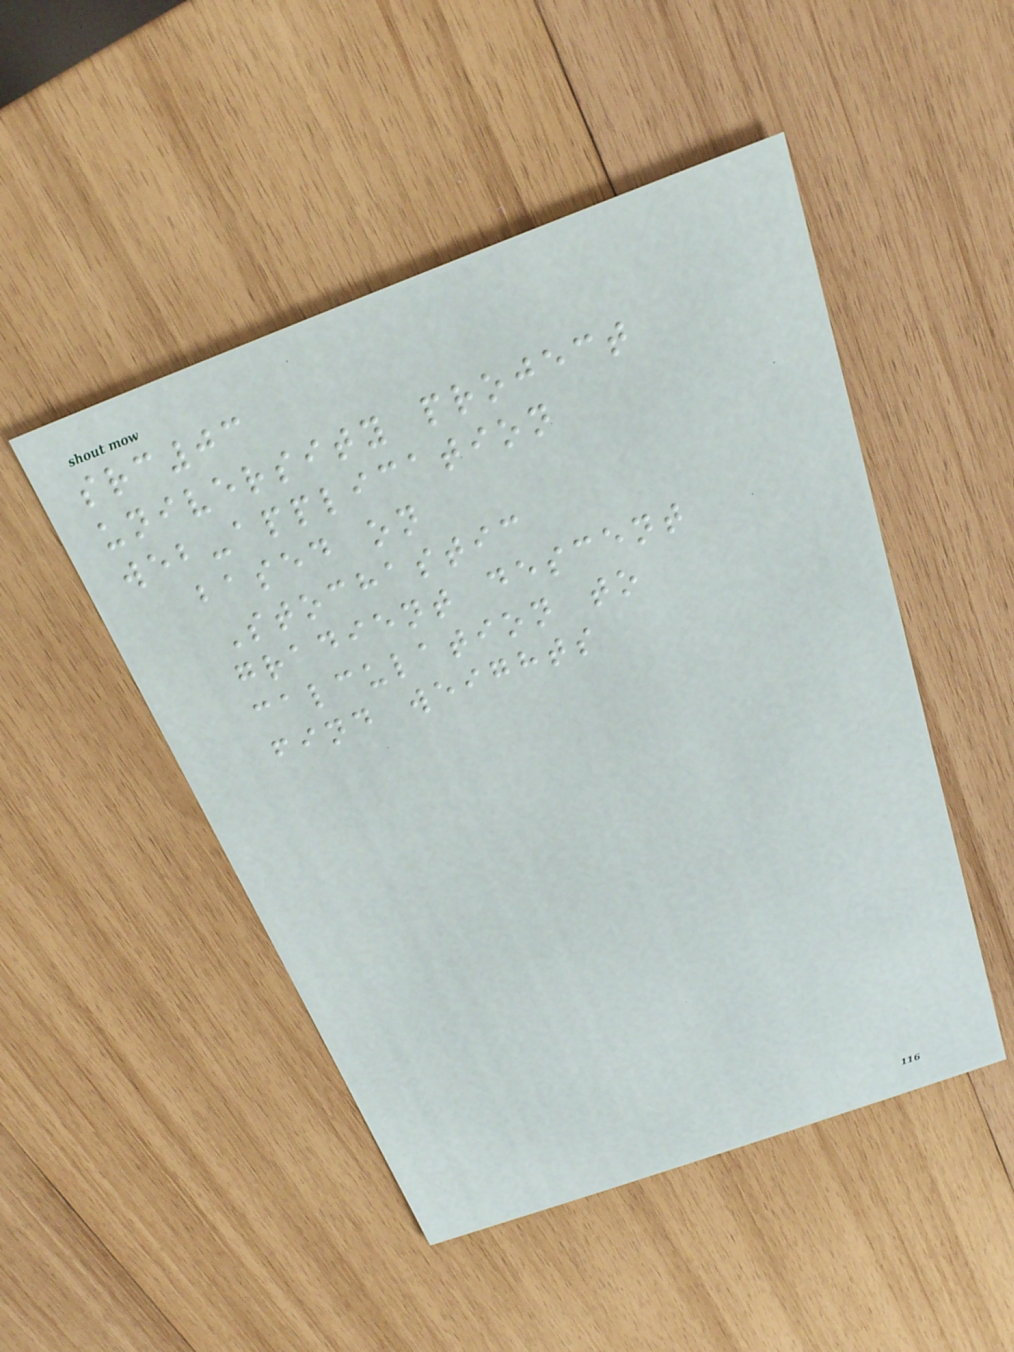src03
university project
web-application
based on
Stochastic
gradient descent
calculation to
find weights
